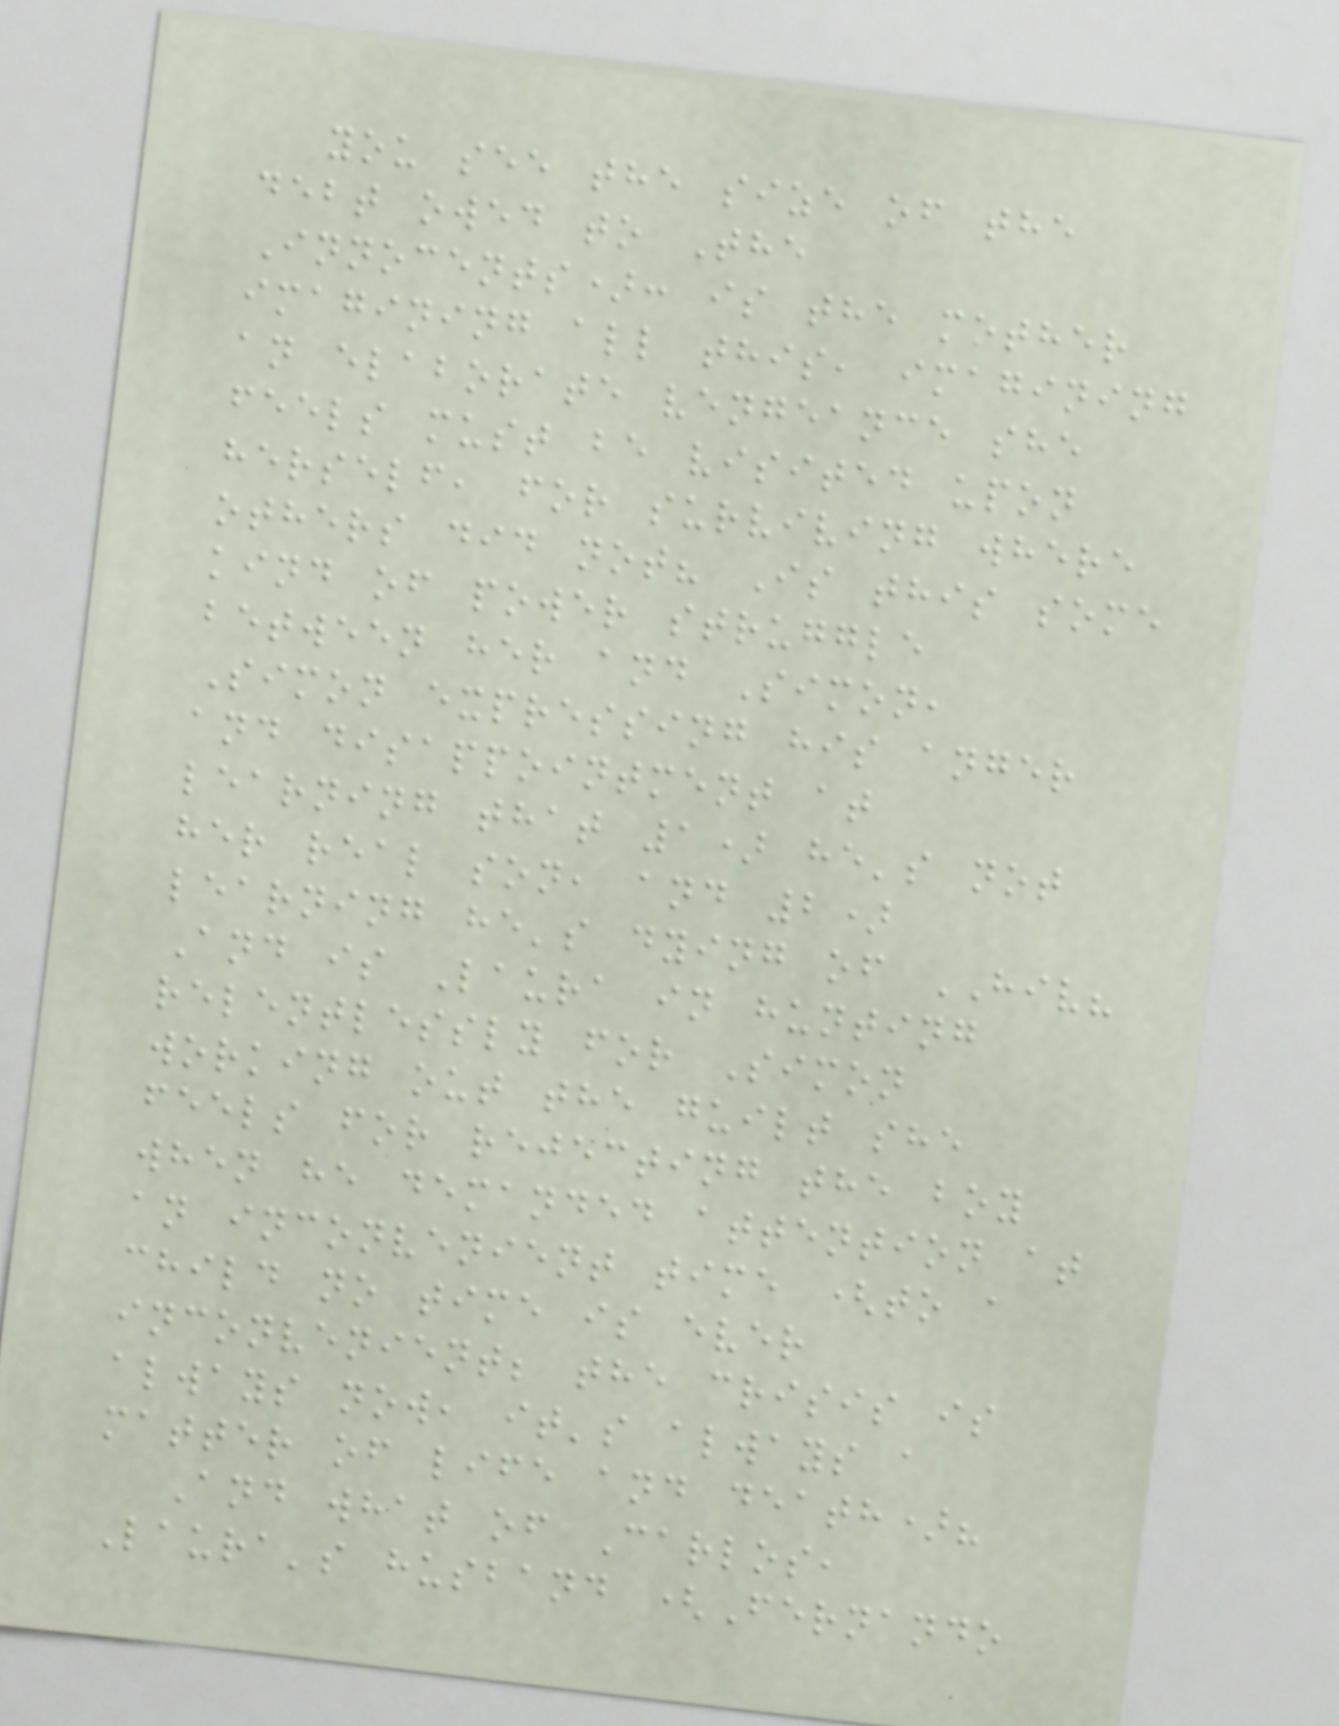you see the size of the
debt owed to The
Innocents): is the mother
imagining all this, imagining
an elaborate vengeance she
feels must be visited upon
herself, for surviving where
others did not? Is this some
kind of power struggle
between her and Simon,
Simon expressing his anger
and disappointment at
learning that 1) he's not
her real son, and 2)
learning he's dying of HIV?
And is Laura in hunting
relentlessly for Simon
working out the guilt she
feels for rejecting the boy
when he demanded attention at
an inconvenient time (to a
child no time is ever
inconvenient; the crisis is
always now, it's always a
matter of life and death)?
And what of Carlos,
Laura's husband (Fernando
